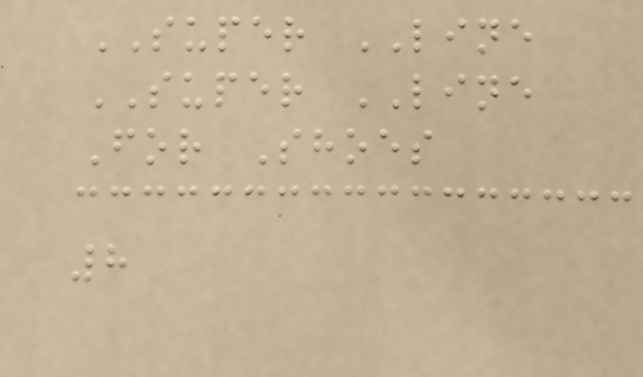SUPER LINE
SUPER LINE
For Shoes
8
